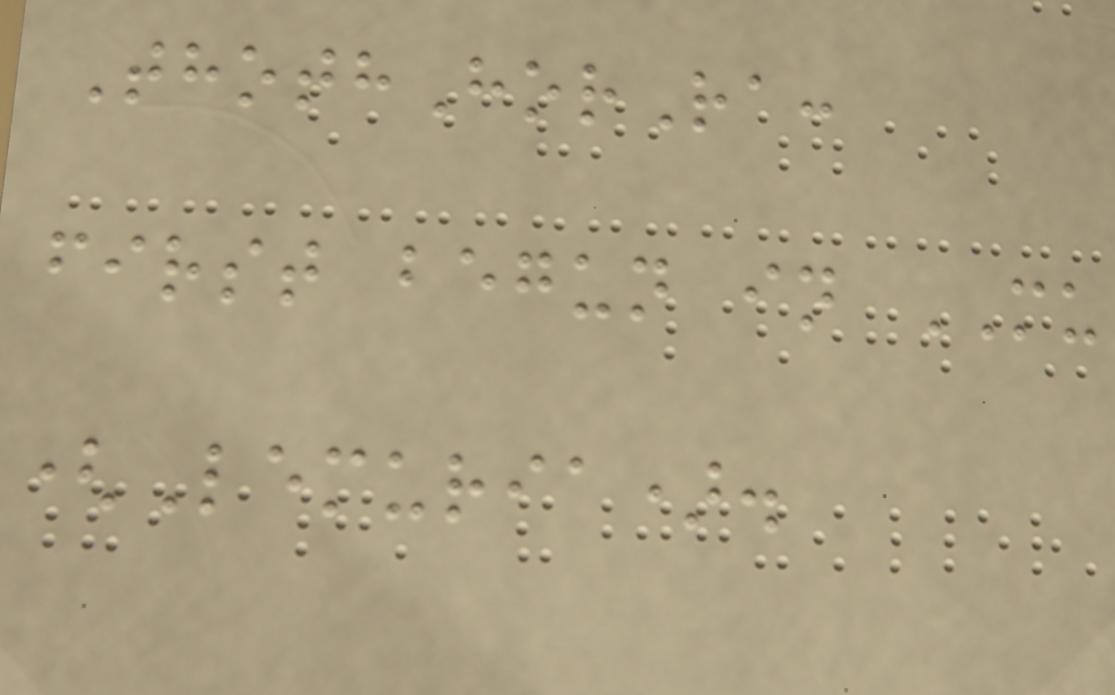ThothHorRa:
first begun in MU
(Lemuria).
